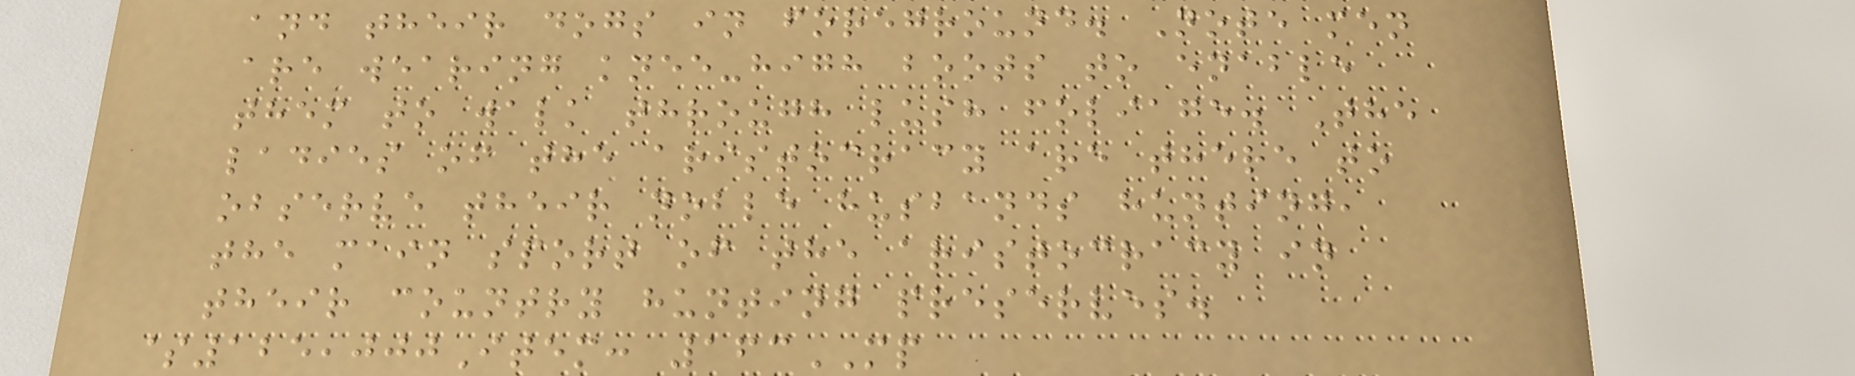and their dogs in foreground. Note men
are wearing knee-high boots to enable
them to walk through lush foliage. The
ladies of the aristocracy are there to
observe their noble husbands hunting,
the main sport of the aristocracy in
their country hunting preserves.
$125,000Item: 163MP
